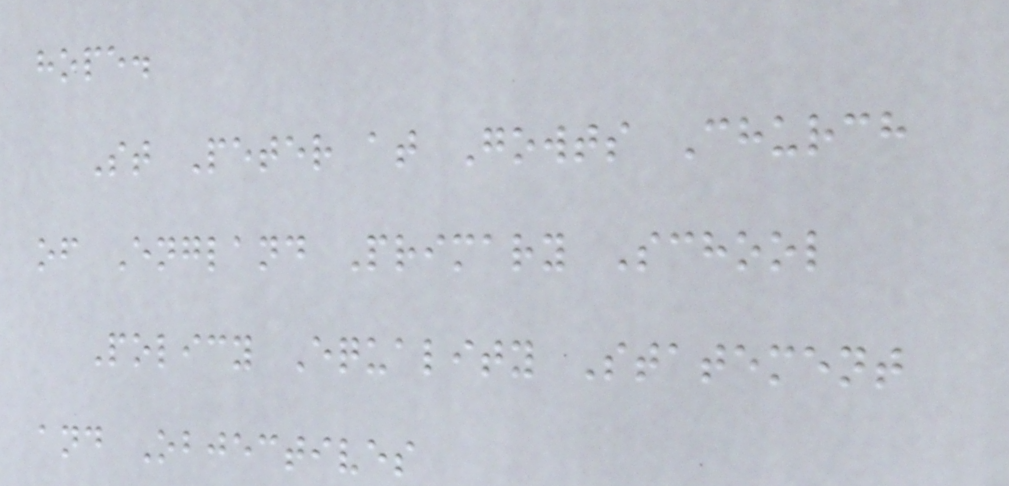hope.
St Peter at Gowts Church
of England Primary School
Policy Equality Statement
and Objectives
